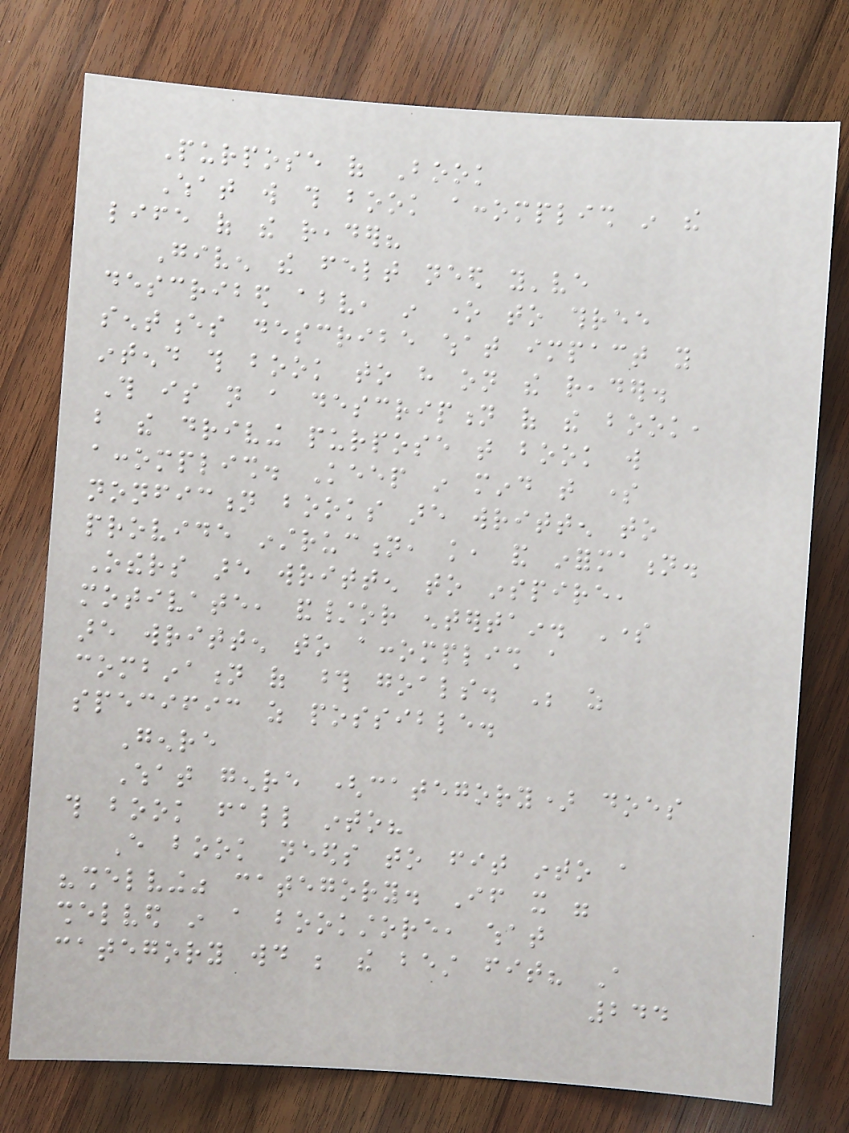Purpose of Book
What will this book accomplish in the
life of the reader?
Given the felt need you've
described above, in one to three
sentences describe what impact you
intend this book to have on the reader.
This is not a description of the book,
but the driving purpose that book will
accomplish. Keep in mind that some
nonfiction books are written to
provide instruction, knowledge, and information.
Others are written to inspire,
motivate, and/or entertain. Some
are written to accomplish a
combination of those goals. Be as
specific as possible.
Genre
What genre (category) does
this book fall into?
Every book needs to fit into a
"shelving" category. If it were
shelved in a bookstore, what
category would be the best fit? A
244
